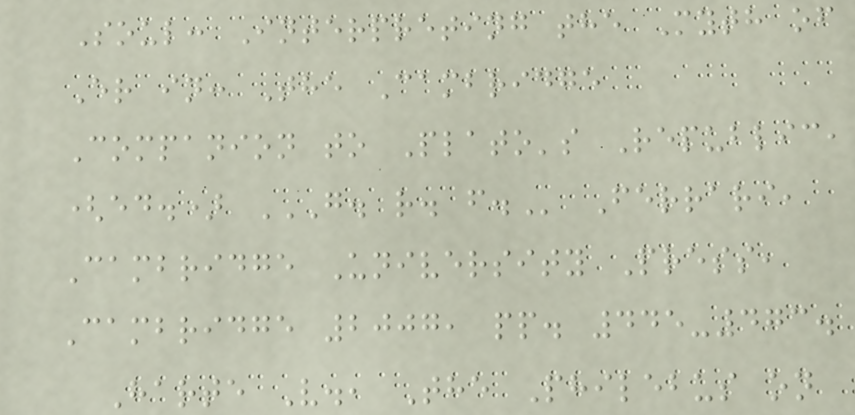Soul: Interpreting the Myth of
Er in: The Cambridge
Companion to Plato's Republic,
(ed.) G. R. F. Ferrari,
Cambridge University Press,
Cambridge 2007, pp. 445-473.
Harte V., The Philebus on
